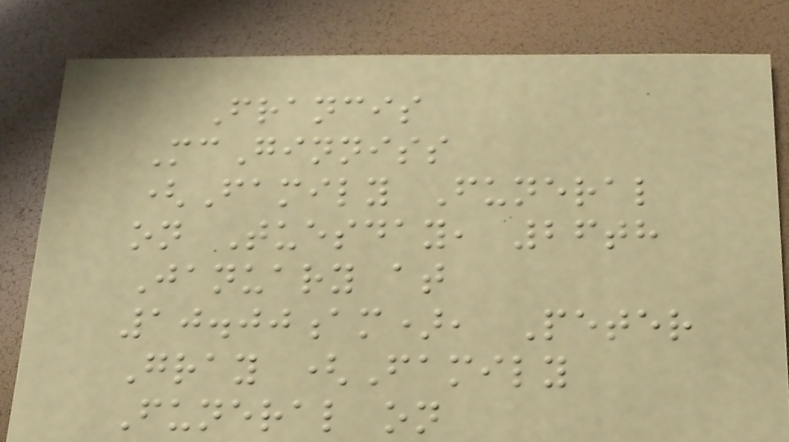Francis
McGinniss
(Family Funeral
on Tuesday, 26th
January at
10.00am), Peter
Gray (Family
Funeral on
